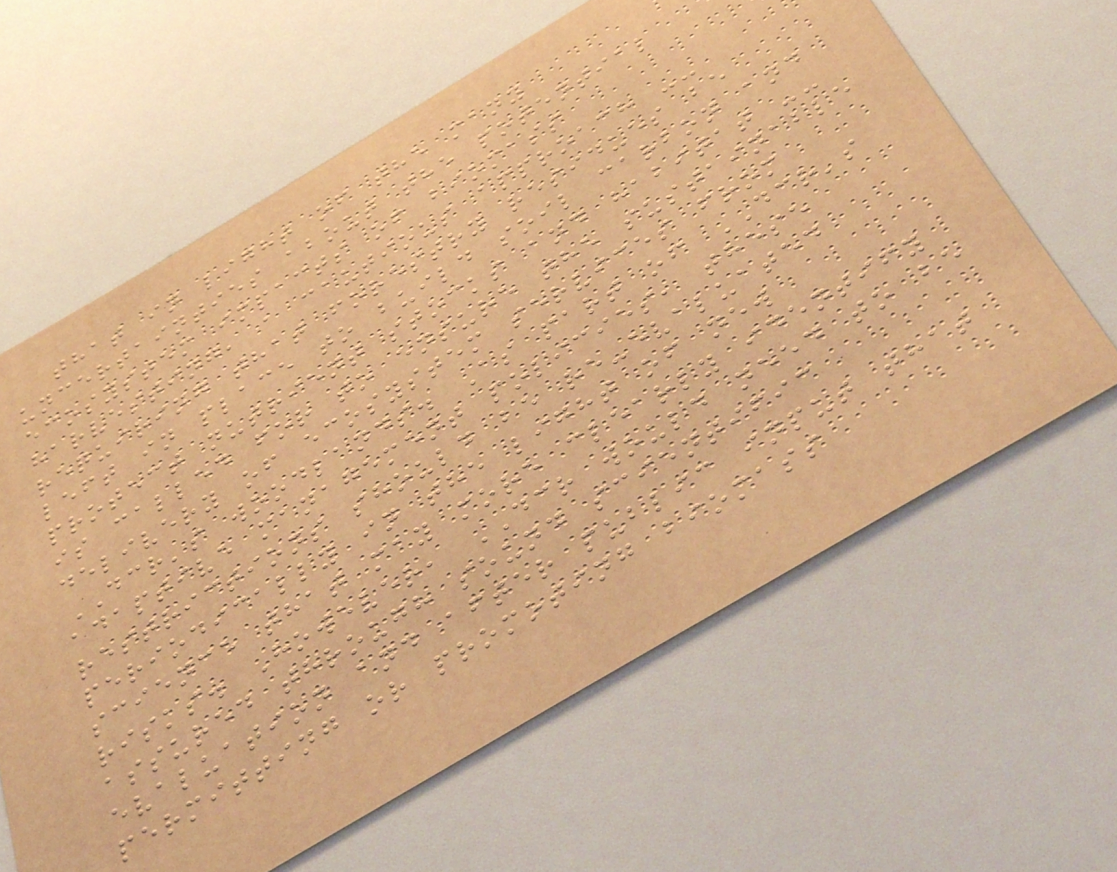that in light of the many
uncertainties about the potential
ecosystem impacts of biomass
harvesting, a cautious approach --
requiring that forestry residues be
left in place to build soil carbon and
protect nutrient stocks and habitat --
is called for to ensure the sustainable
delivery of ecosystem services from
DCR's woodlands. As part of DCR's
adaptive management policies, these
restrictions should be re-evaluated
periodically in the light of new
science that may more clearly identify
risks. However, DCR would need to be
assured through sound scientific
evaluation and after public input that
permitting or promoting biomass
